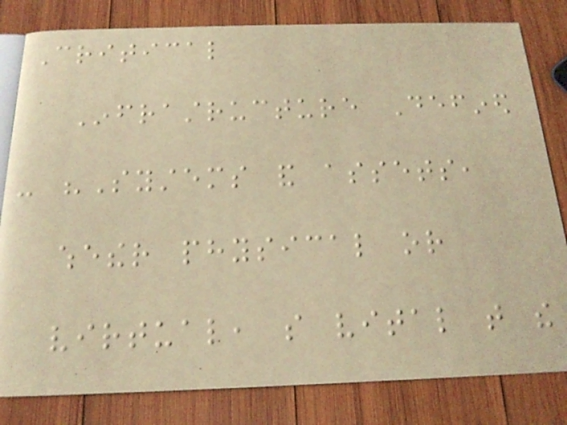Critical
Infrastructure Defined
- "Systems and assets,
whether physical or
virtual, so vital that the
